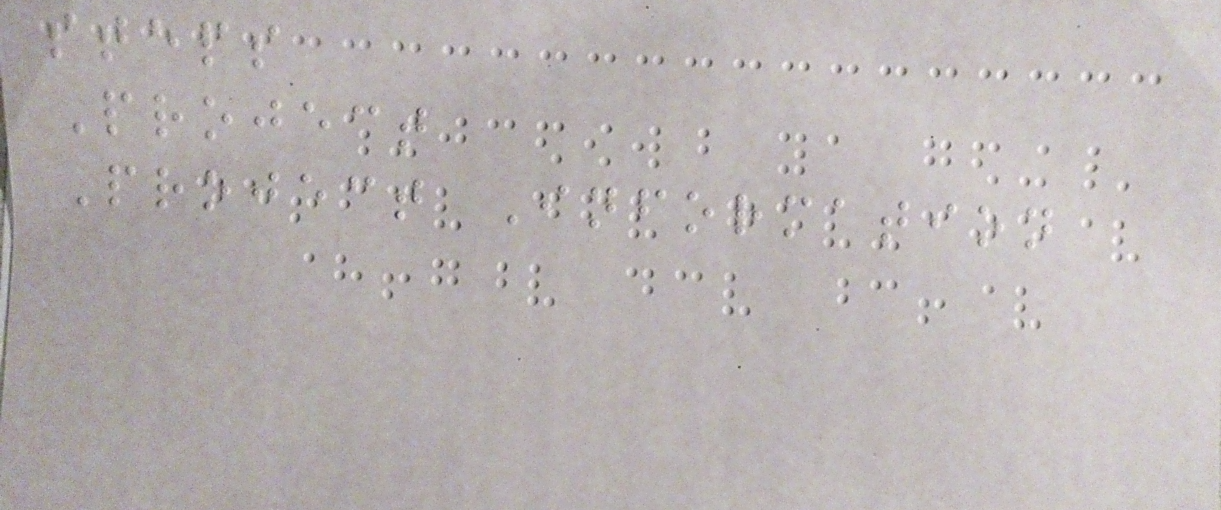steps
Project
Project Information
